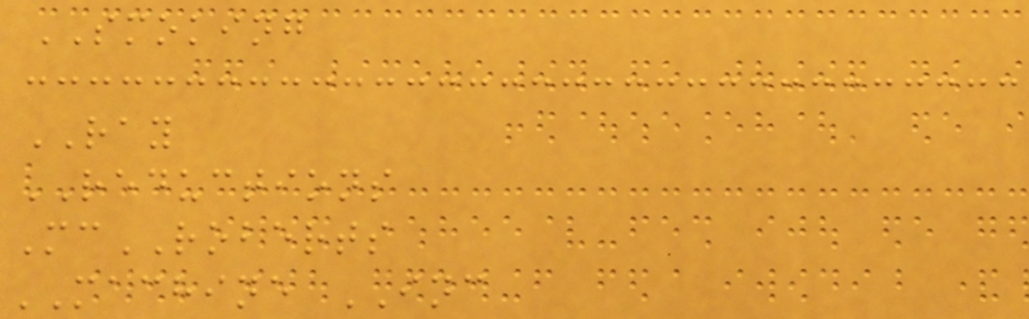SMOKING
RAY
REDUCTIONS
McROBERTS
MACHINE INC
